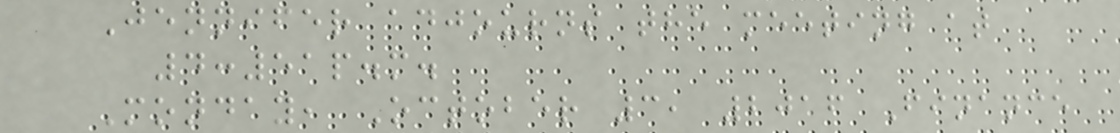Jennifer adjourns the meeting at
4:51p.m.
Monday, October 3, 2016 Finance
